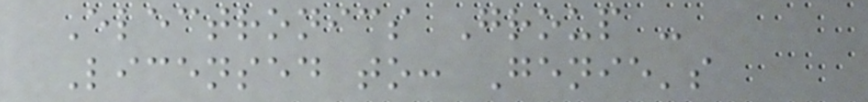Electronics Group -
Licensed to: Genie's
